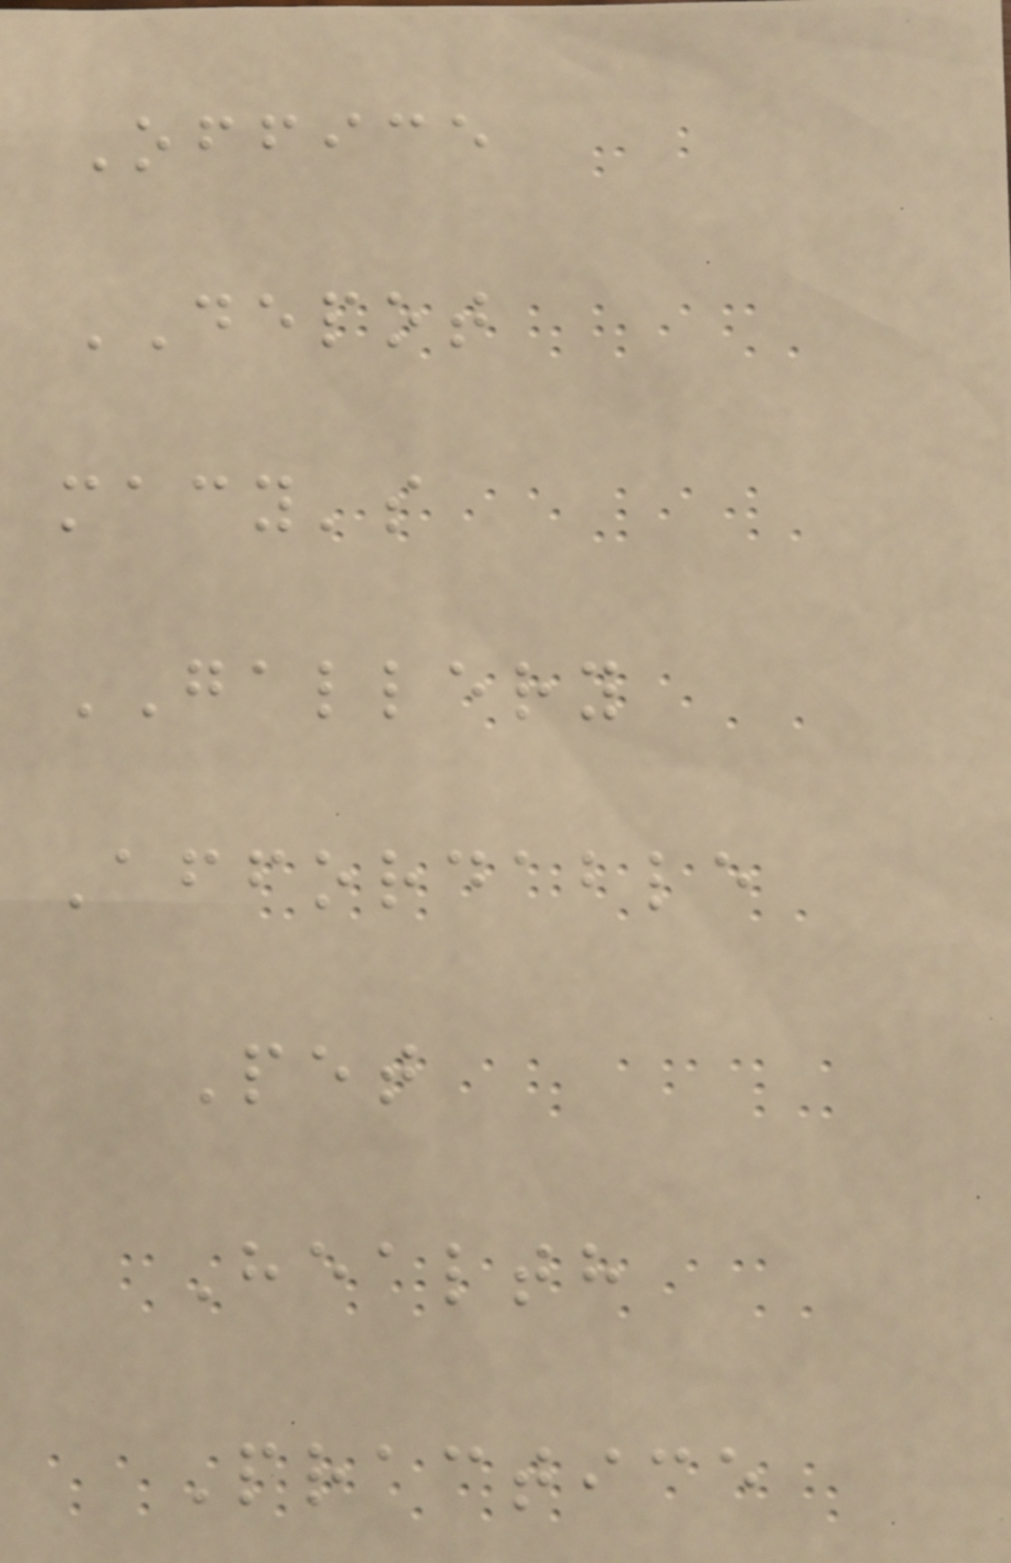Office
DEPOT
macy's
GALLERY
Affordable
Pet
Health
Practice
